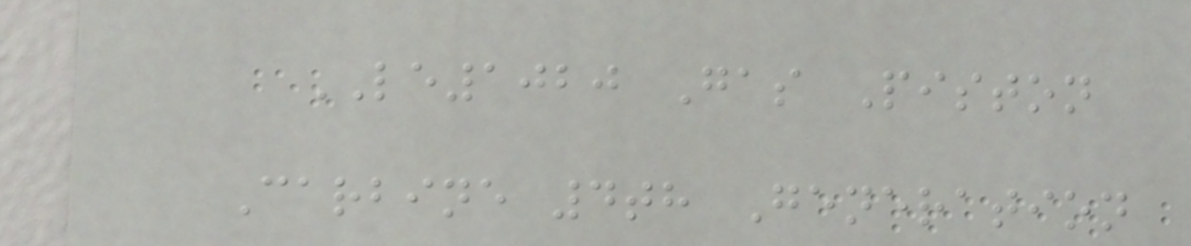LE1020 Gas Piston
Carbine 4th Generation
